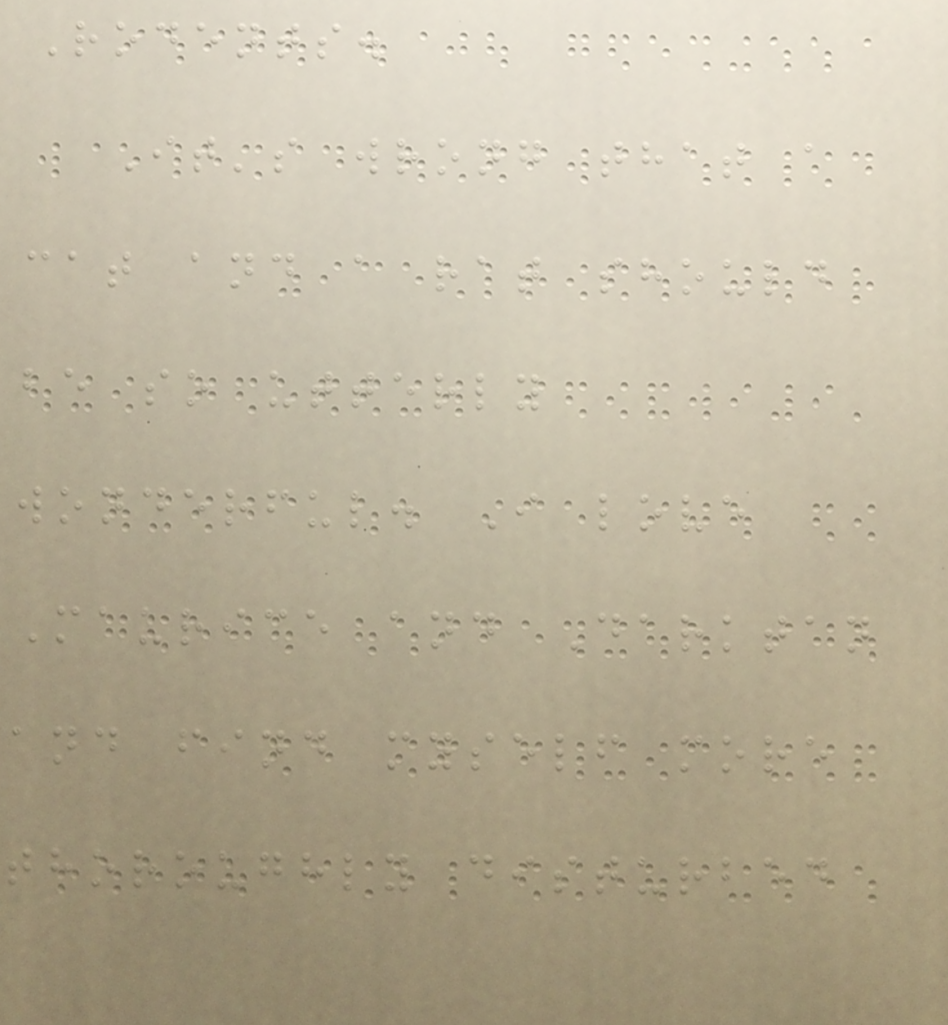Rodents.
It's wrong that a
cat and a rat should
be so utterly
wonderful. I love
Maurice and Darktan
and find myself more
thoroughly disturbed
